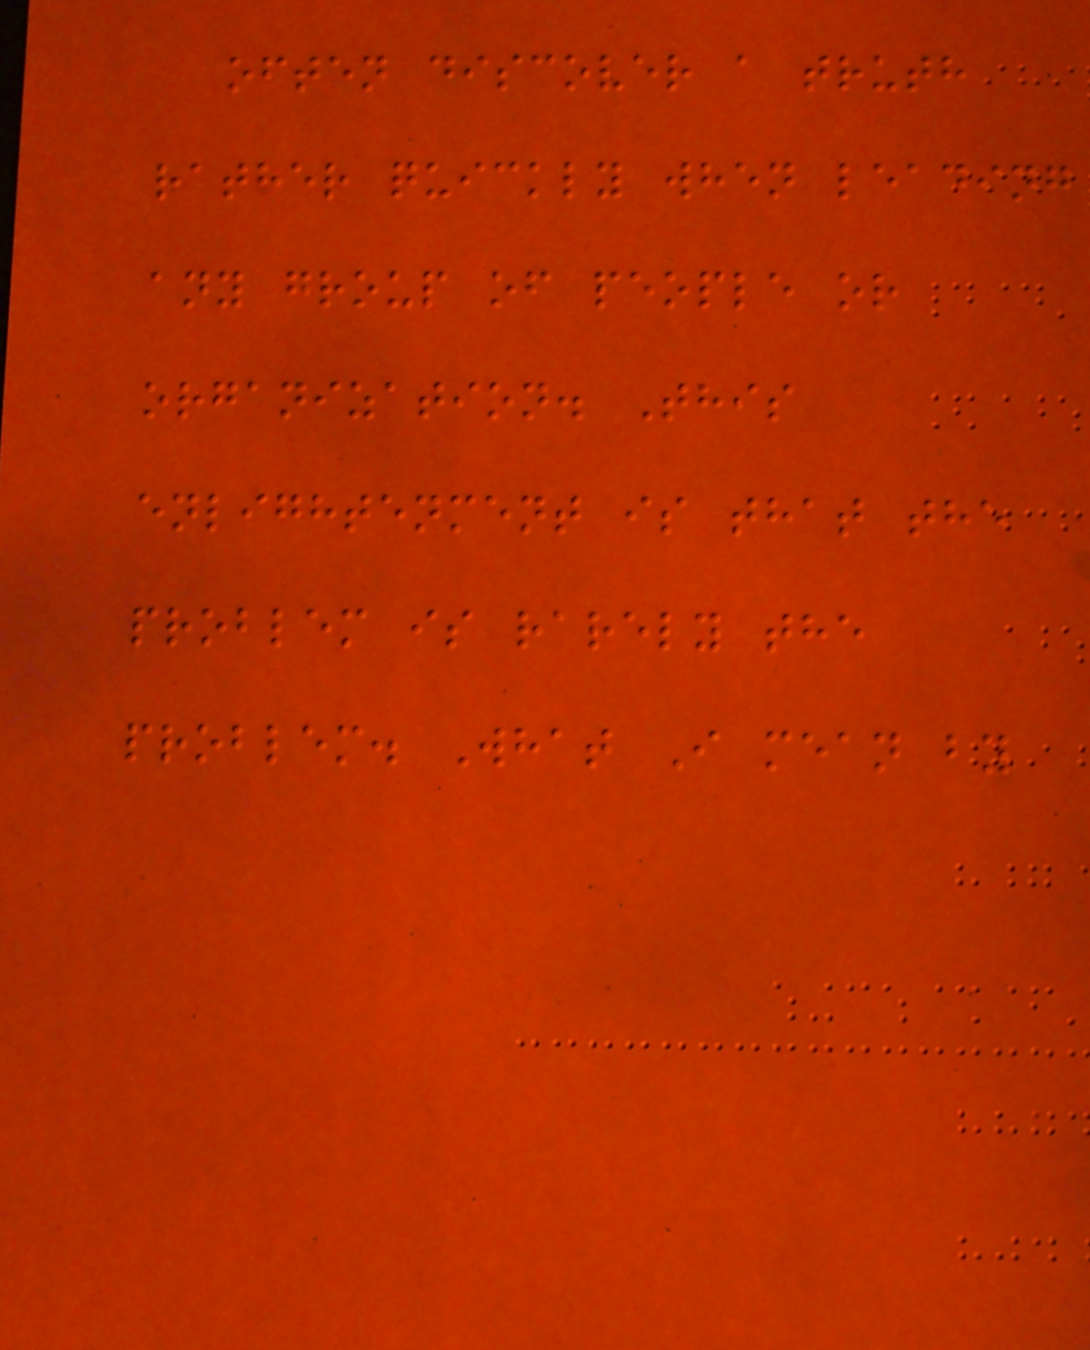often discover a truth
rather quickly when leading
any group of people or
organization. This
enlightenment is that the
problem is rarely the
problem. What I mean by
